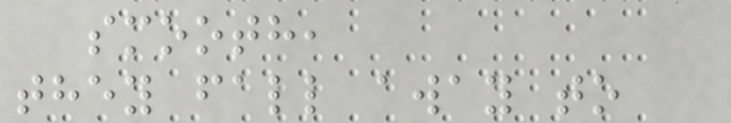smooth,
they fall away to
